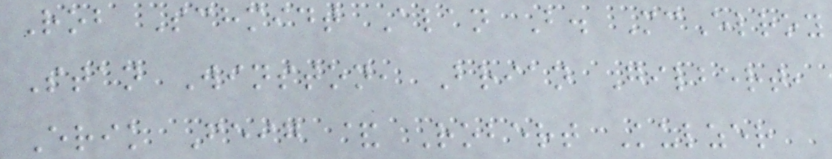Rob Schmidt Alan B. McElroy
Stan Winston, Brian Gilbert,
Erik Feig & Robert Kulzer
